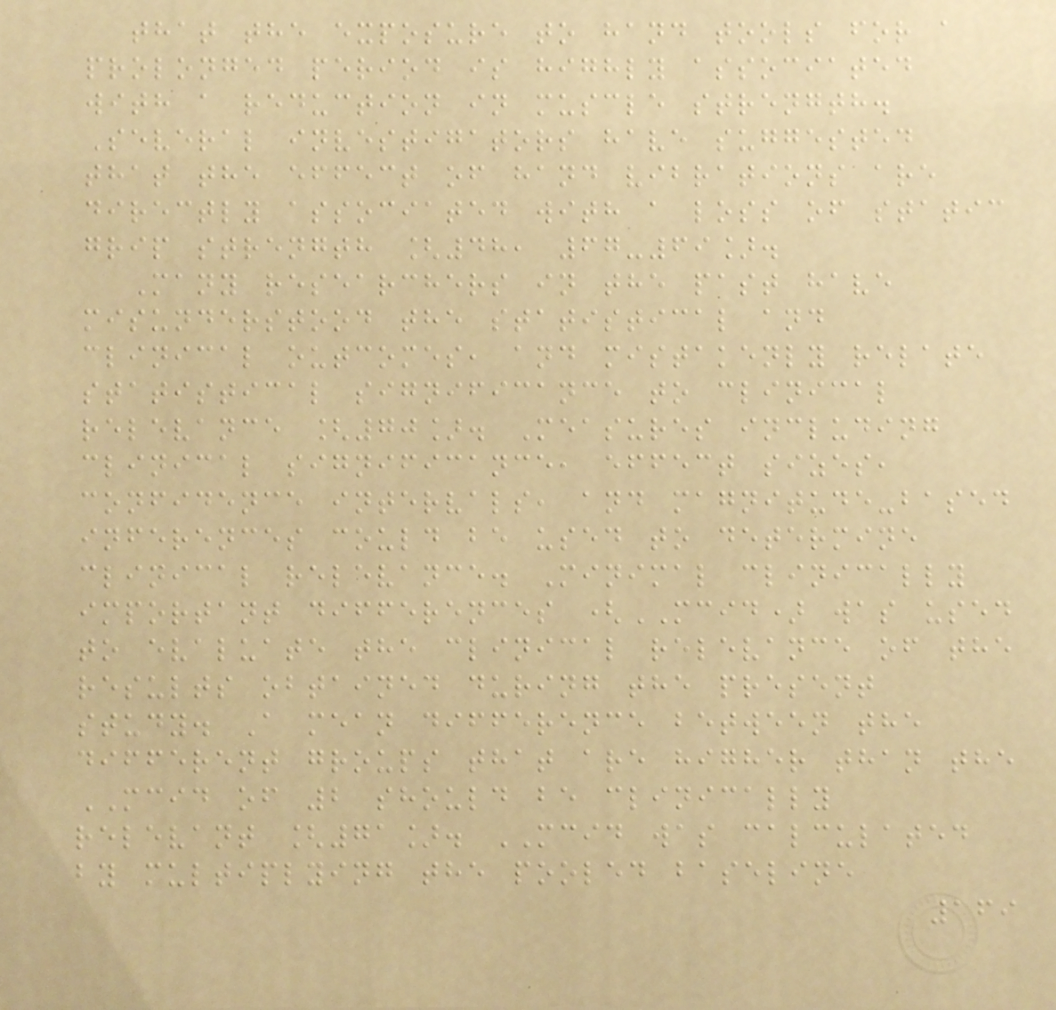that the exposure to hand tools for a
prolonged period is highly associated
with a reduction in muscle strength.
Several investigators have suggested
that the effect of hand vibrations are
directly associated with a loss of static
grip strength [48, 67-69].
Many researchers in the past have
misunderstood the statistical and
clinical outcomes, and mistakenly relate
statistical significance to clinical
relevance [70]. Measures including
clinical significance, effect sizes,
confidence intervals, and magnitude-based
inferences could be used to determine
clinical relevance. Minimal clinically
important differences (MCID) was used
to evaluate the clinical relevance of the
results obtained during the present
study. A mean difference between the
different groups that are higher than the
MCID of 2 should be clinically
relevant [71]. MCID was calculated
by multiplying the pooled baseline
169
